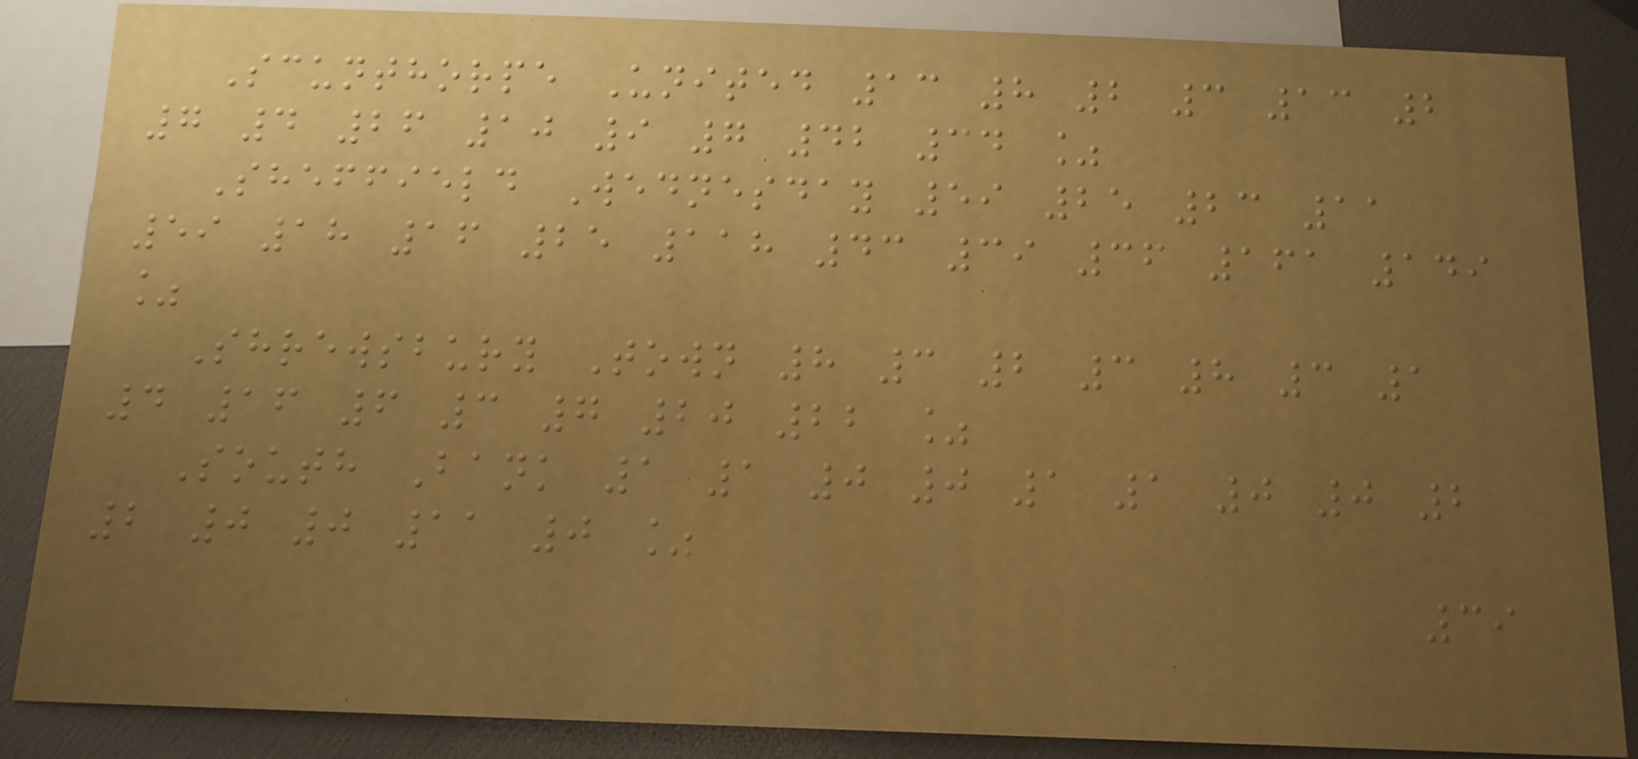Scunthorpe United 13 8 2 3 13 2
7 4 26 10 9 7 42 34 %
Sheffield Wednesday 59 25 23 11
59 18 16 25 118 43 39 36 161 149
%
Shrewsbury Town 8 3 2 3 8 3 1
4 16 6 3 7 20 22 %
South Bank 1 1 0 0 1 1 0 0 2
2 0 0 11 0 %
39
